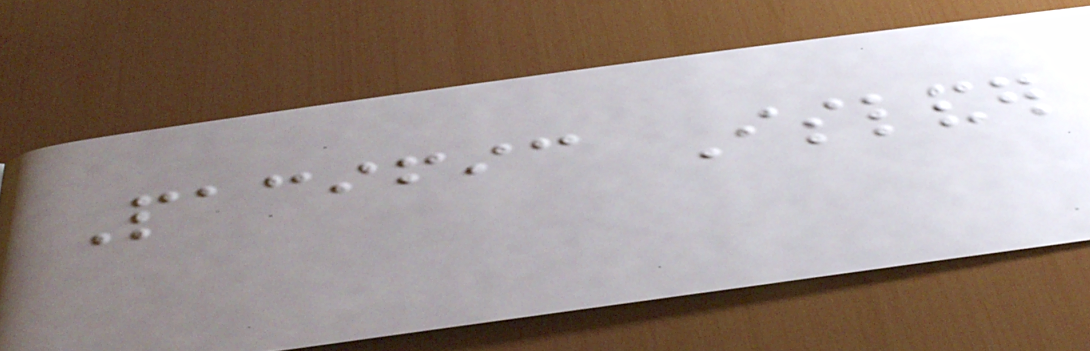Pacific Islander
